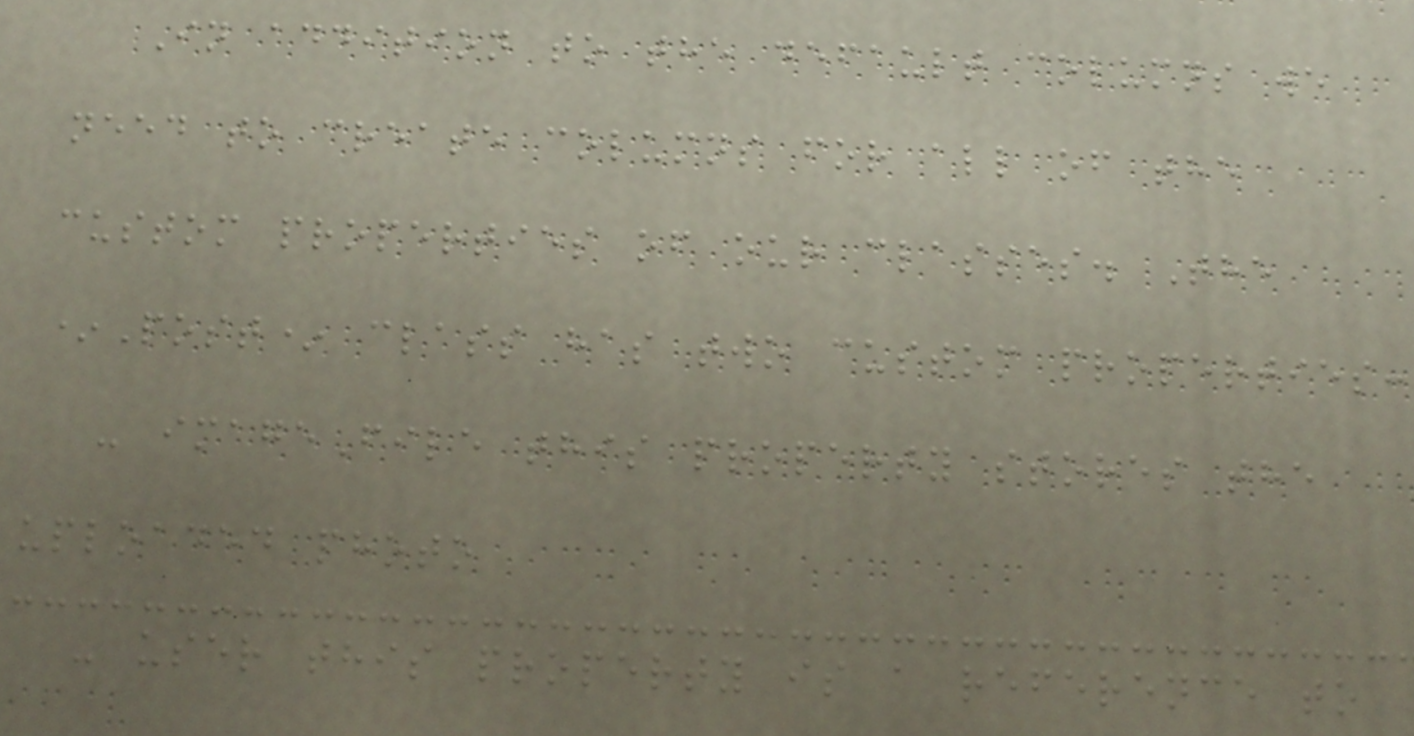In addition to the default columns we
need to create columns for all of the
custom properties of our classes. The
*Post* class has two custom properties:
- imageFile this property stores the
uploaded photo
- user this property is a reference to
